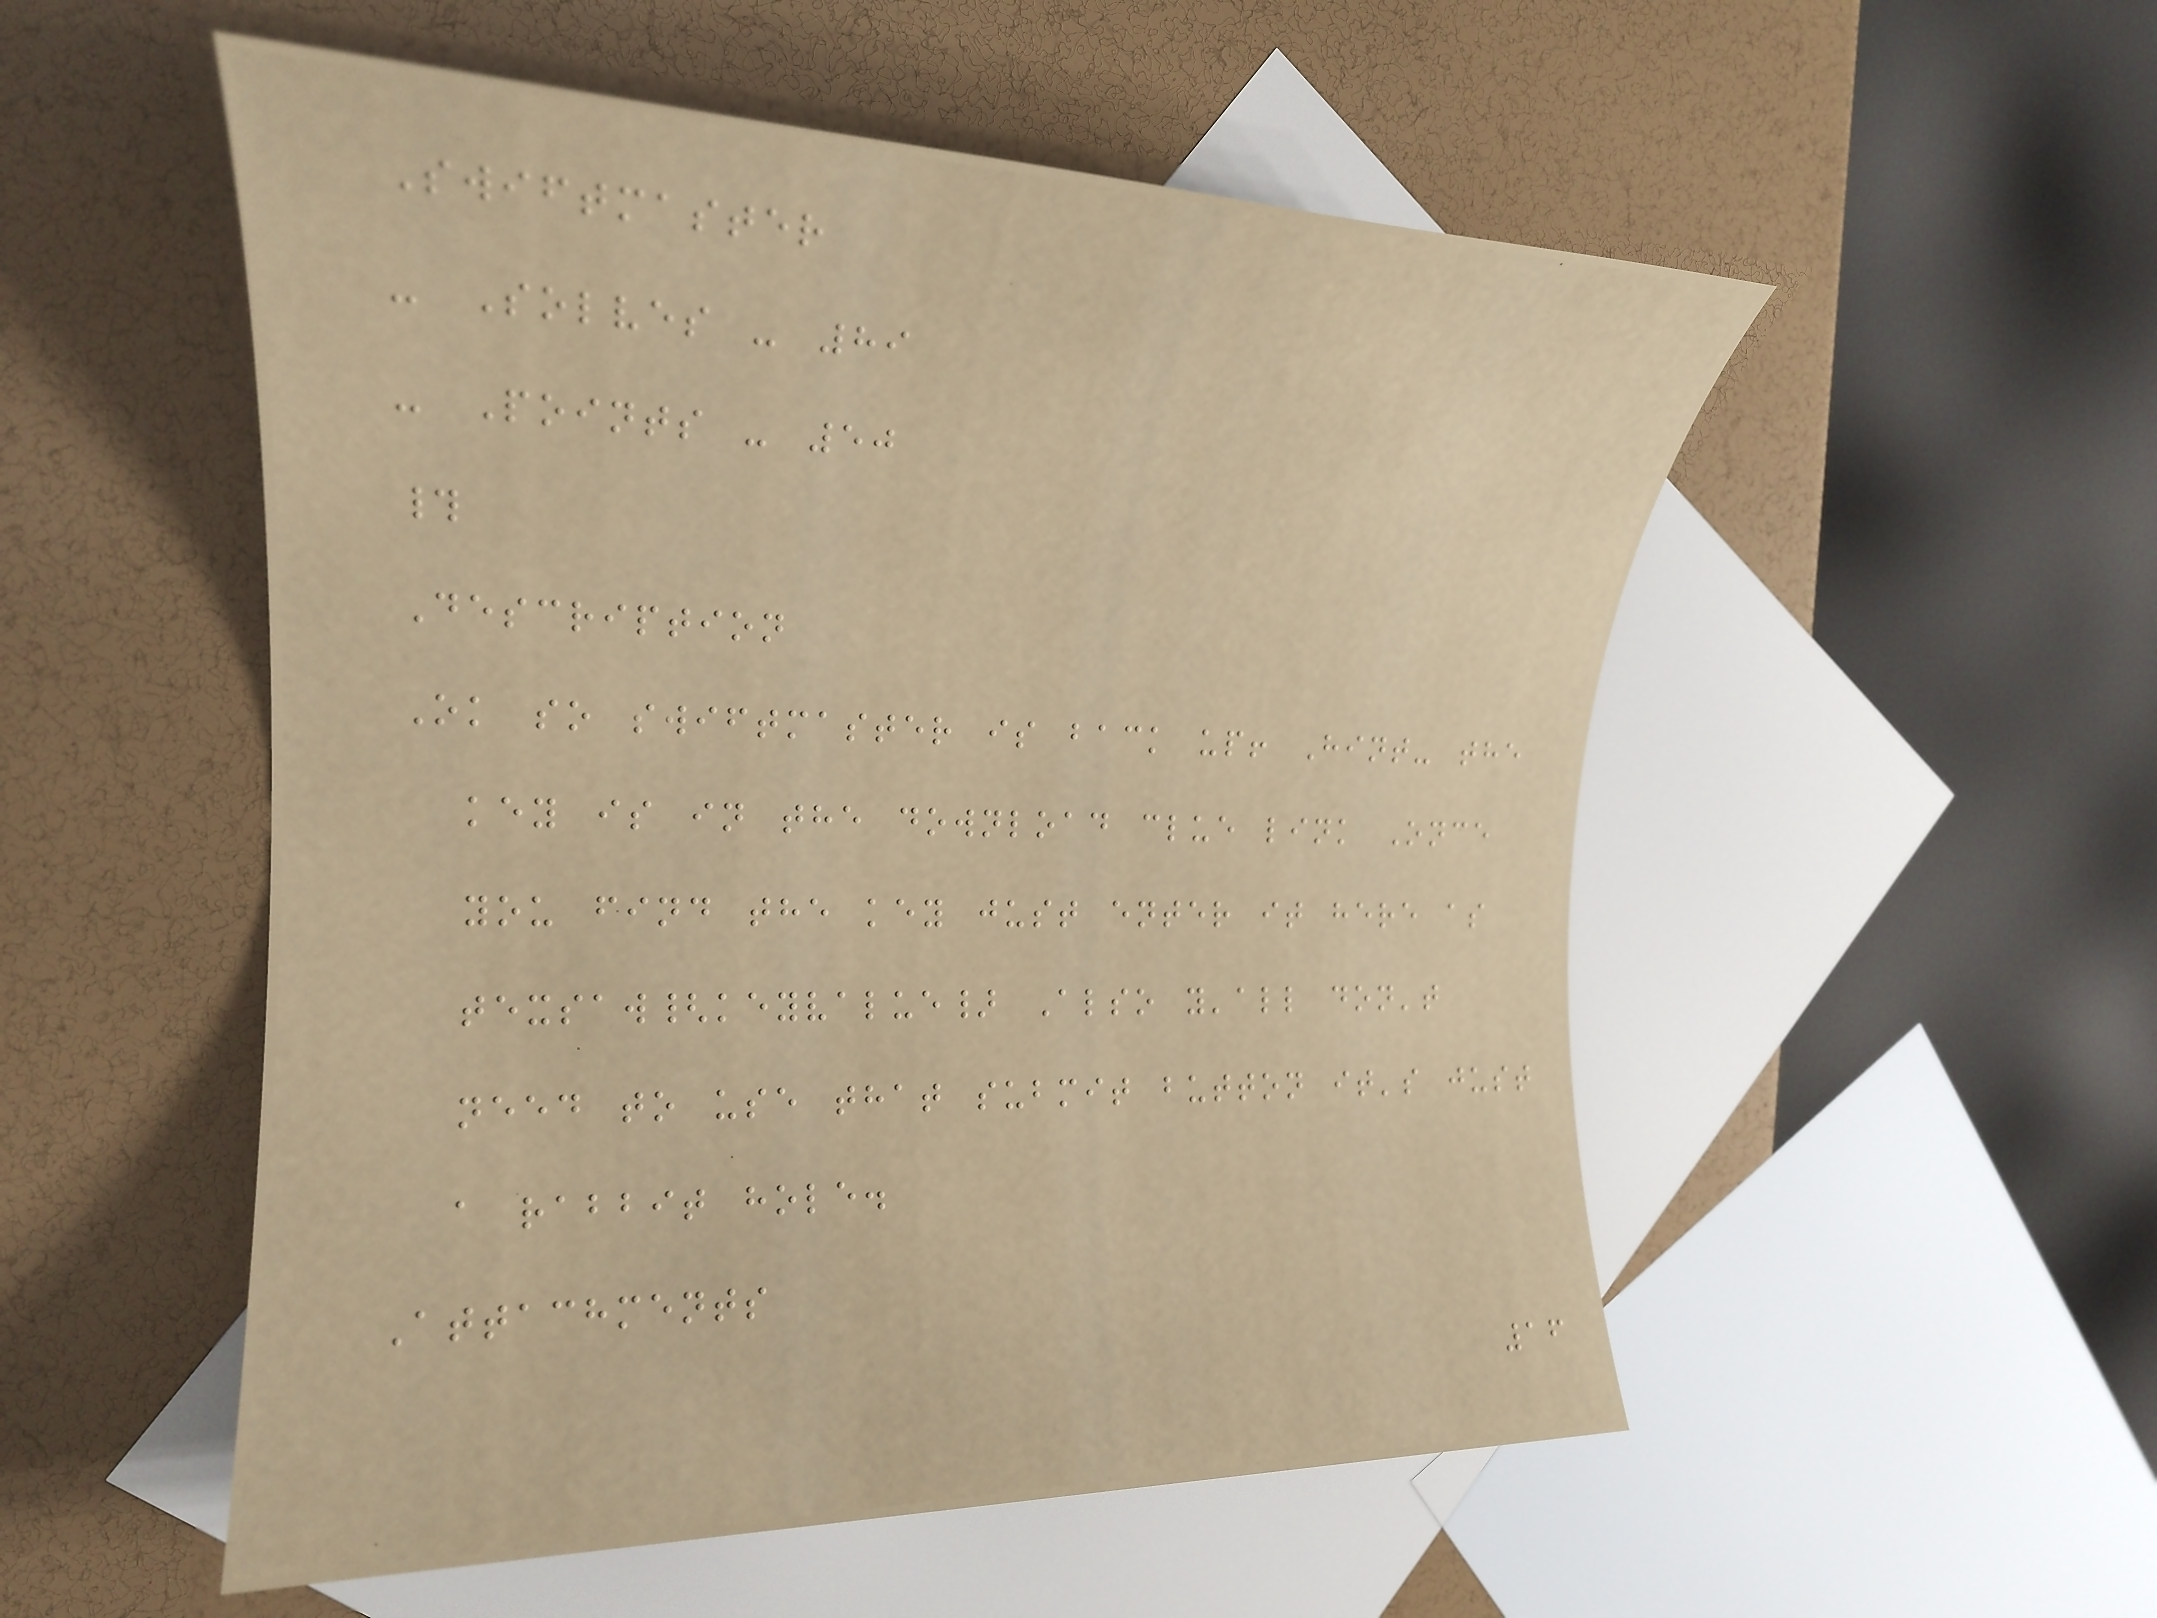Swiftmaster
- Solves - 89
- Points - 50
#
Description
Ok so swiftmaster is back up! Hint- the
key is in the download clue link Once
you find the key just enter it here as
texsaw{keyvalue} Also y'all don't
need to use that submit button it's just
a rabbit hole.
Attachments
16
